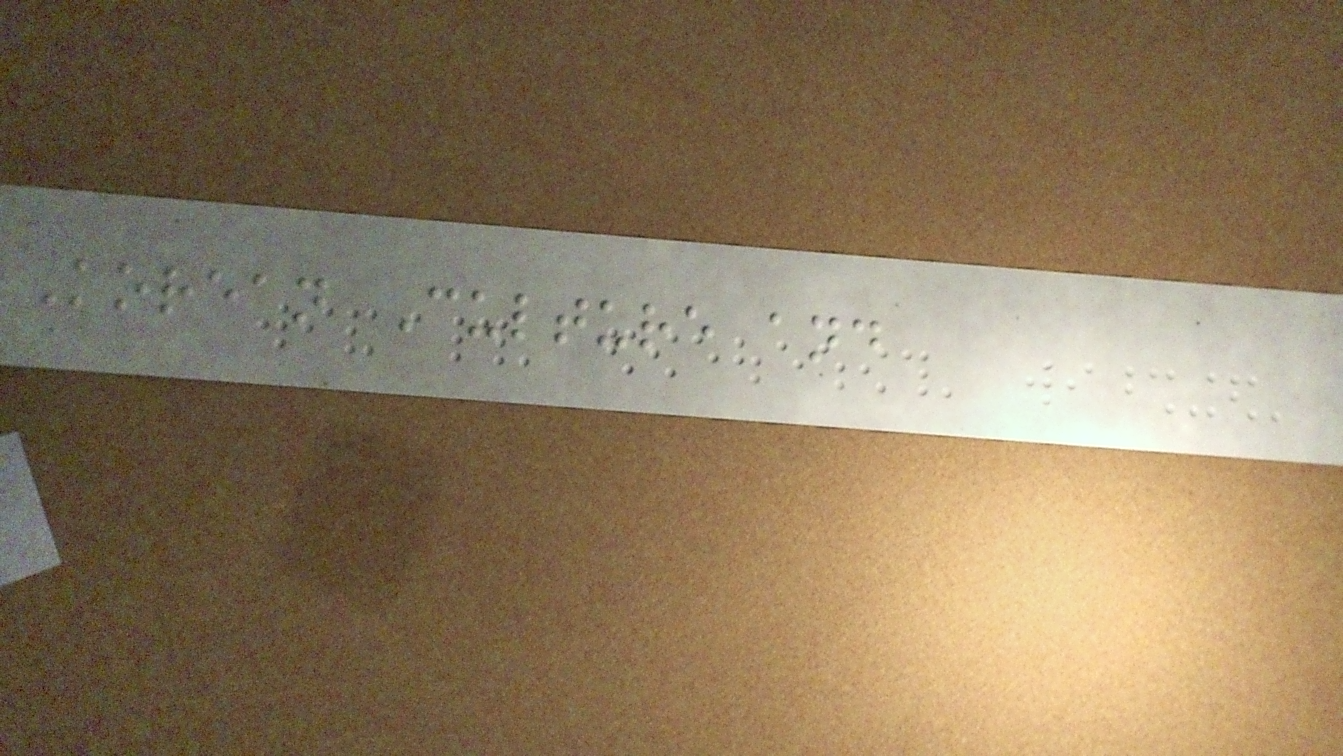Korean Culture and
